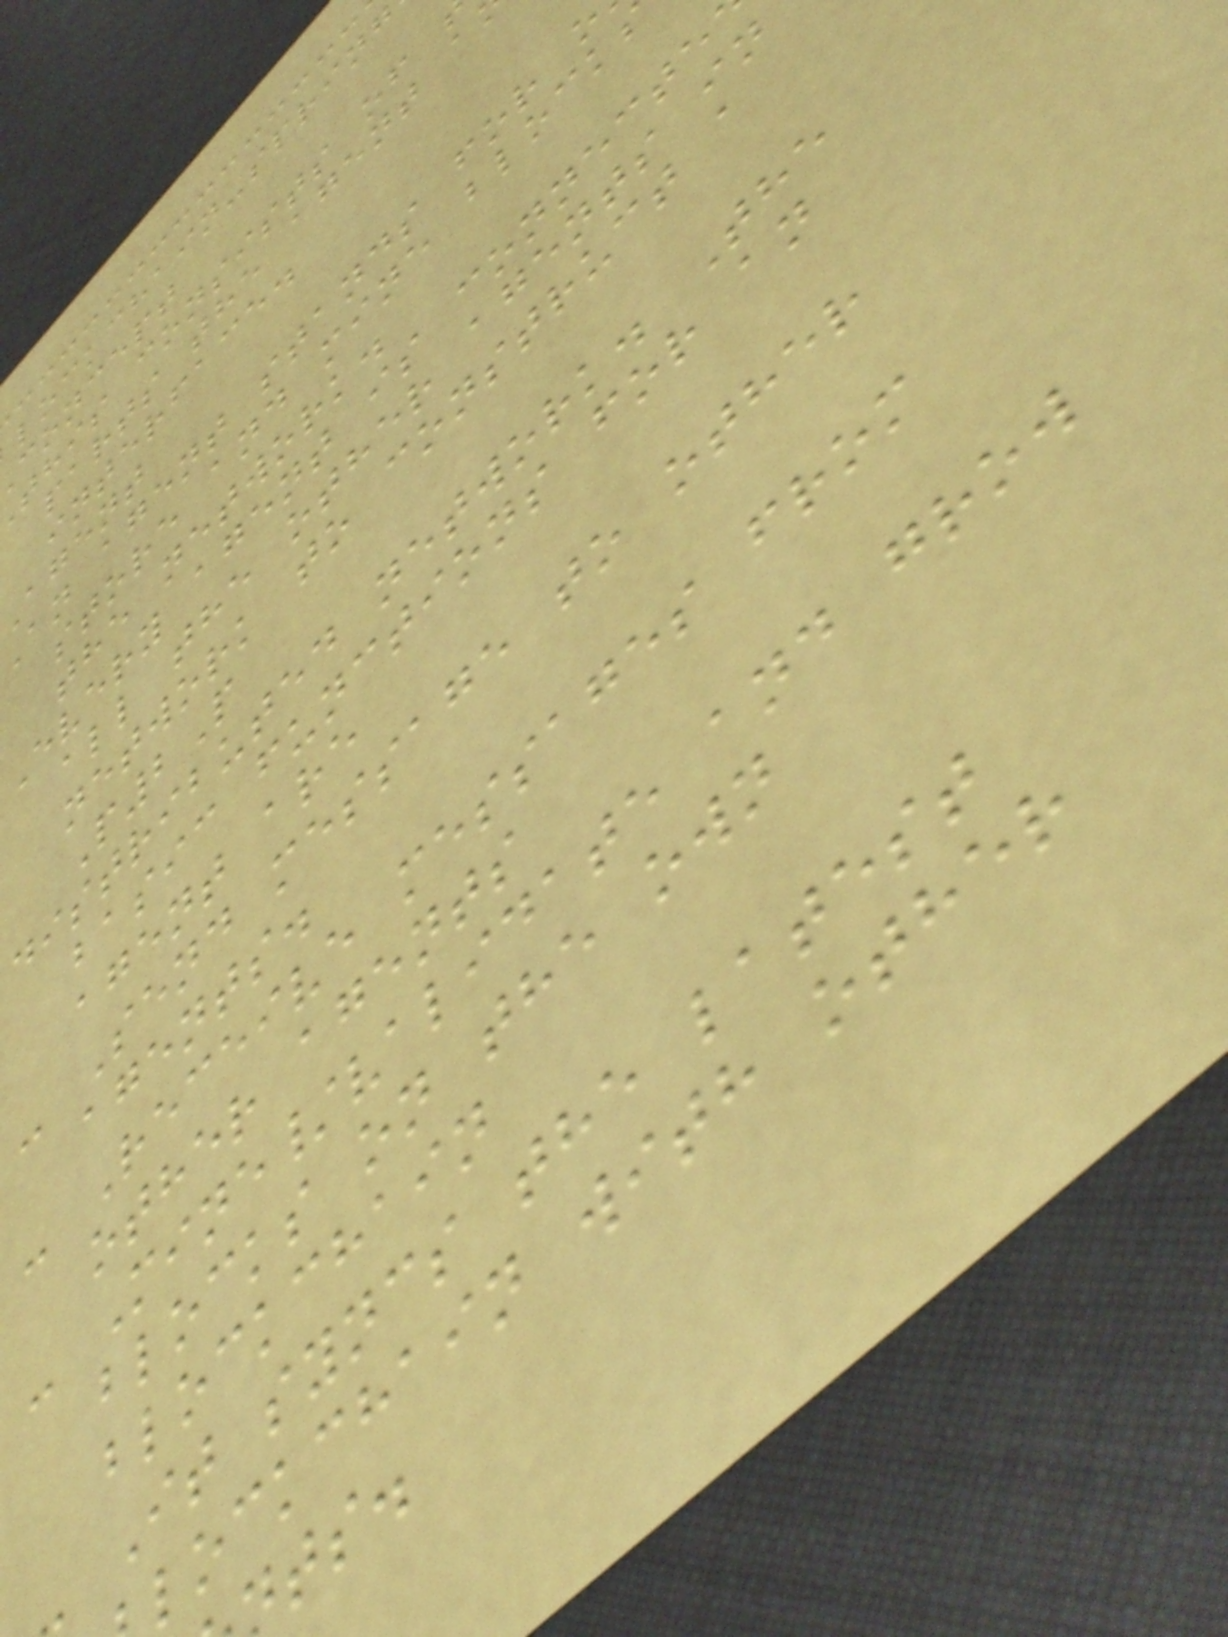concept
this consists of
parts the agent a
interface.
agent
an agent stands for o
store and mine block
the network.
Every agent is connecte
all the other agents in
network to construct a
P2P
distributed network. The
basic functions for an
agent are
- Send message to other
agents.
- Receive messages from
other agents
- Mine/validate and grow
blocks on the own
blockchain
It syncs the latest
lockchain with other
